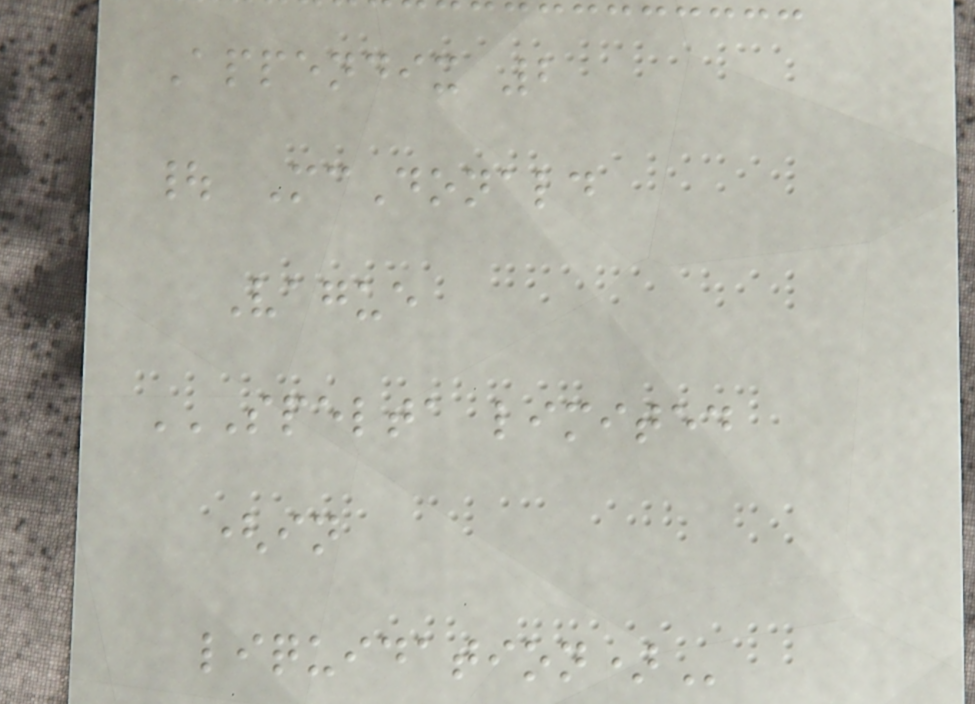Appendix 2
| McDonald
Vague
SPELTA LIMITED
(IN
LIQUIDATION)
